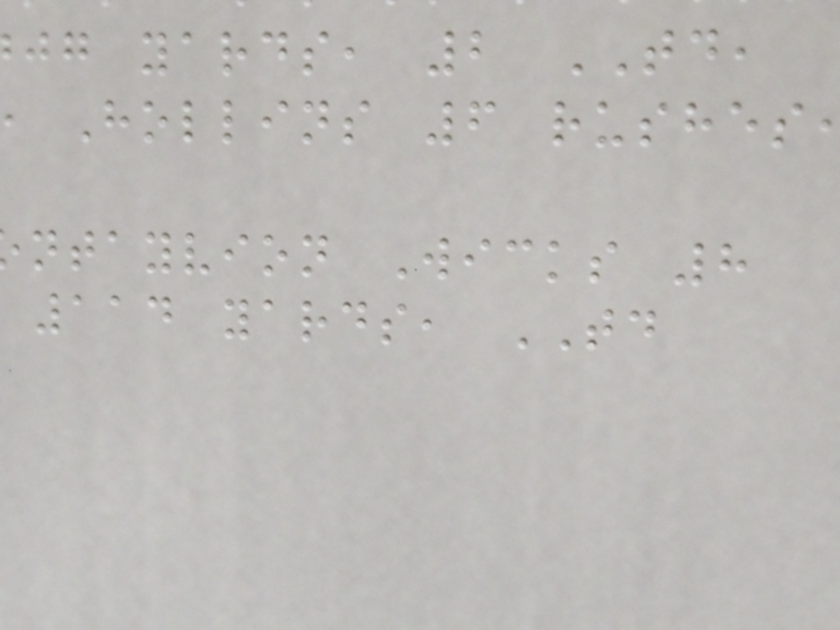jg yards, 2 TD,
Hollins 6 rushes
ntayvion Wicks 8
114 yards, TD
